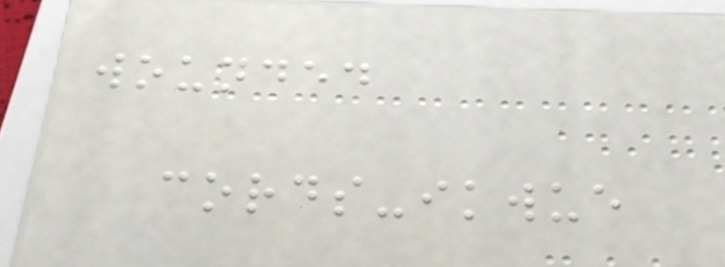wounded
cords-ikwue
